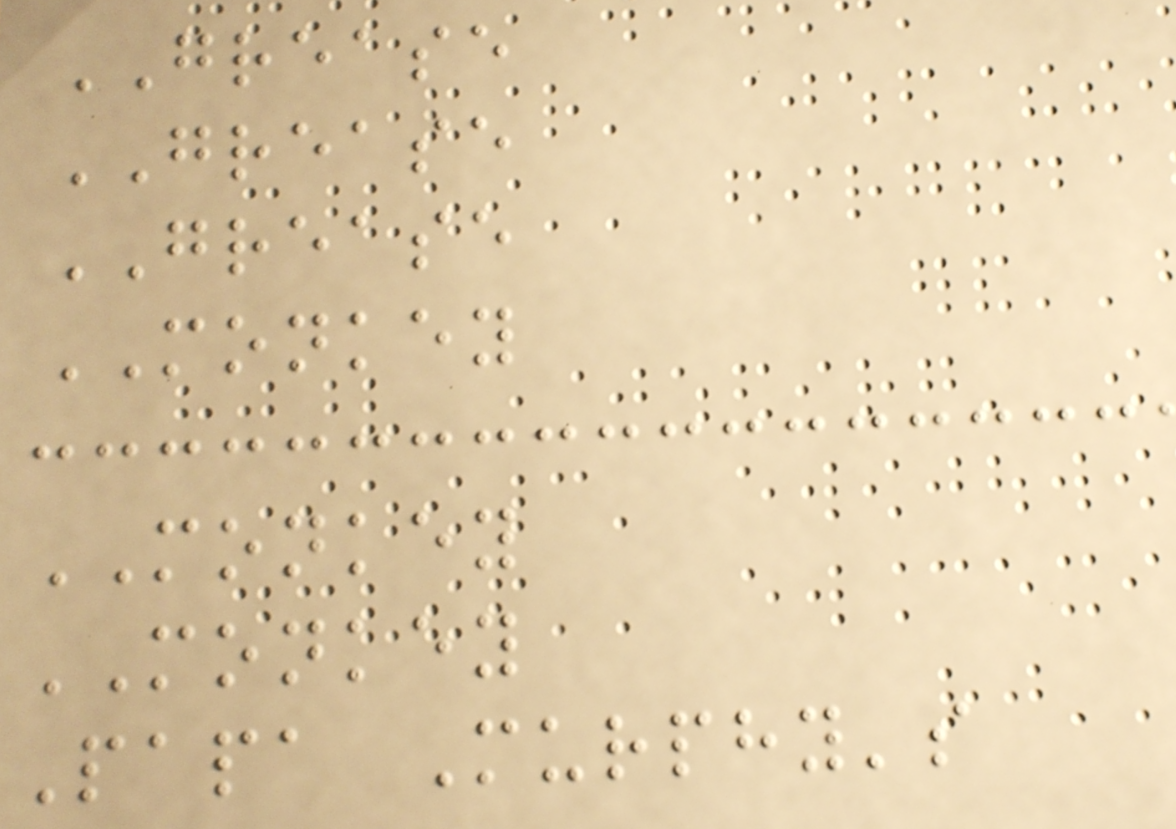GREASE
GREASE
GREASE
MONKEY
MONKEY
MONKEY
Papa Murphy's
